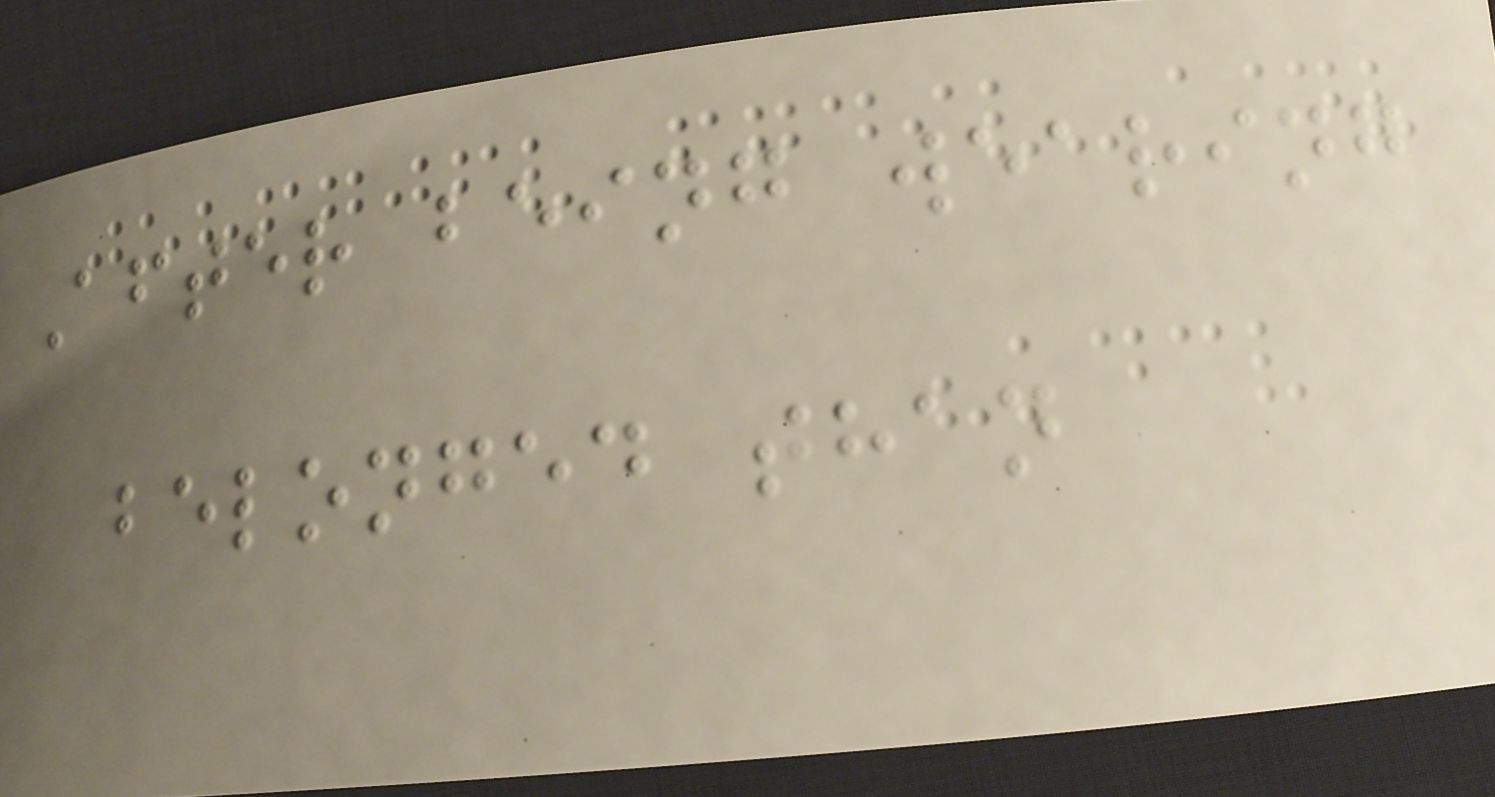After being wearing
belonged than
